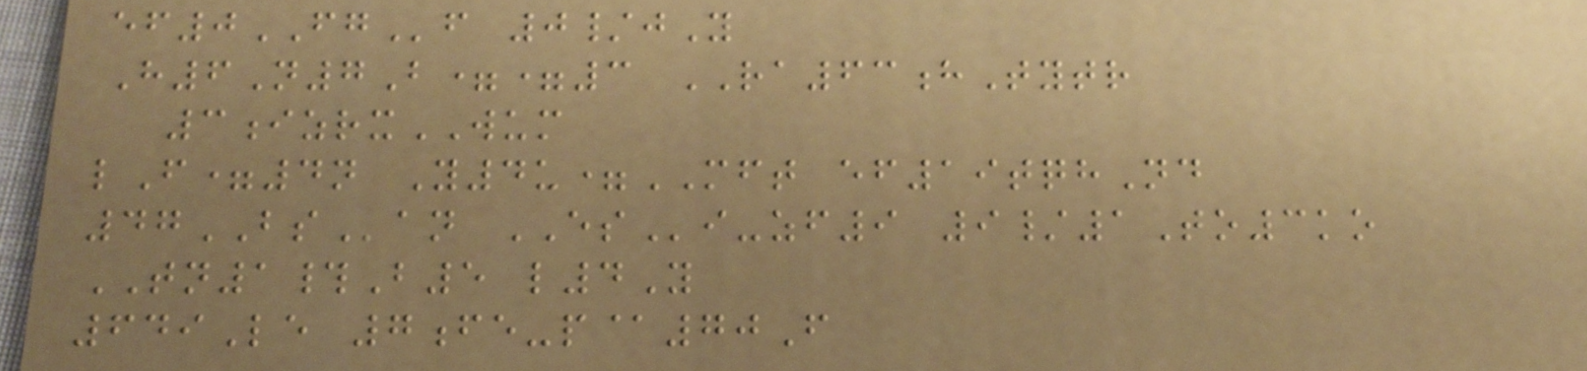ef0FGf 0/jY
H6N7B==3 RA63hTytr
3izrxWUM
lF=4n Y4u=MFT ef19tqhNd
47BSan ESi-zf9 9/1To3ko
TN1#B5 l4Y
649Le 7fe-p@70F
